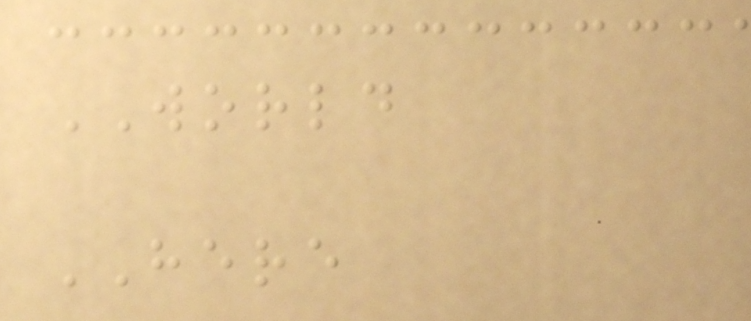WORLD
HERE
